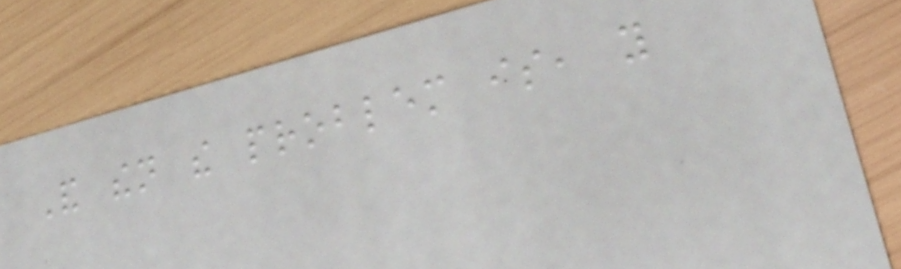And then the problem is, you
